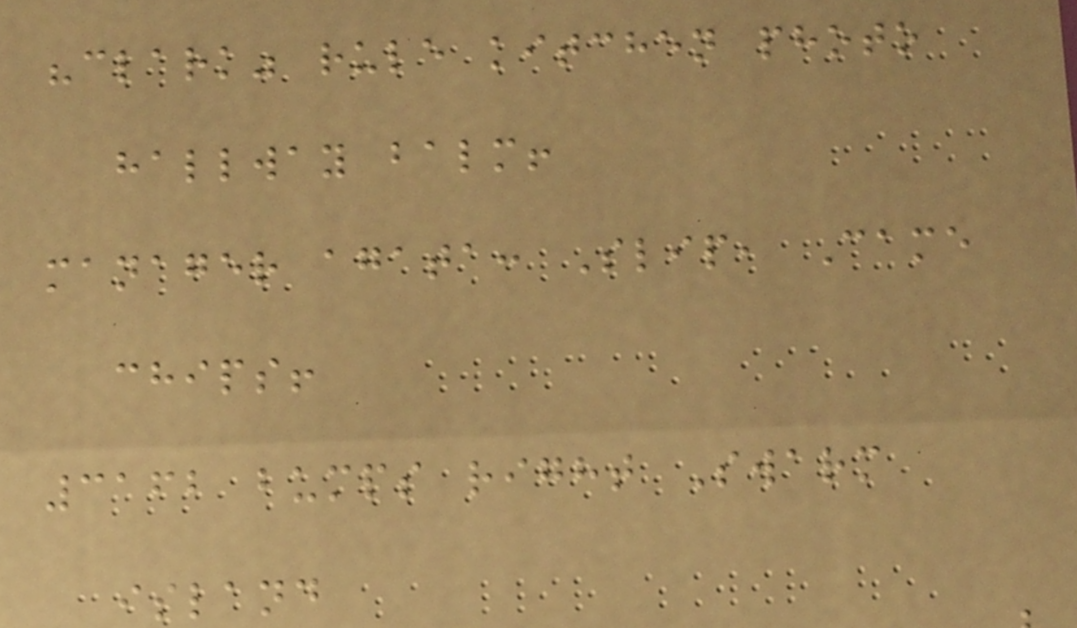"clark" rule kitchen photo
hallway balm!
manager agata: Slip, Came
chips!
3162 bumps right Swarm
island
